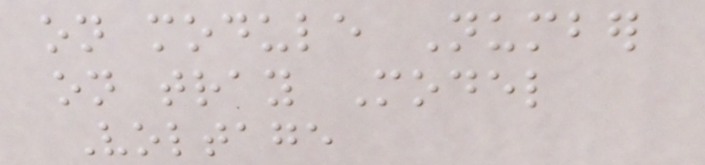on module Number
on tray Model
Voltage
